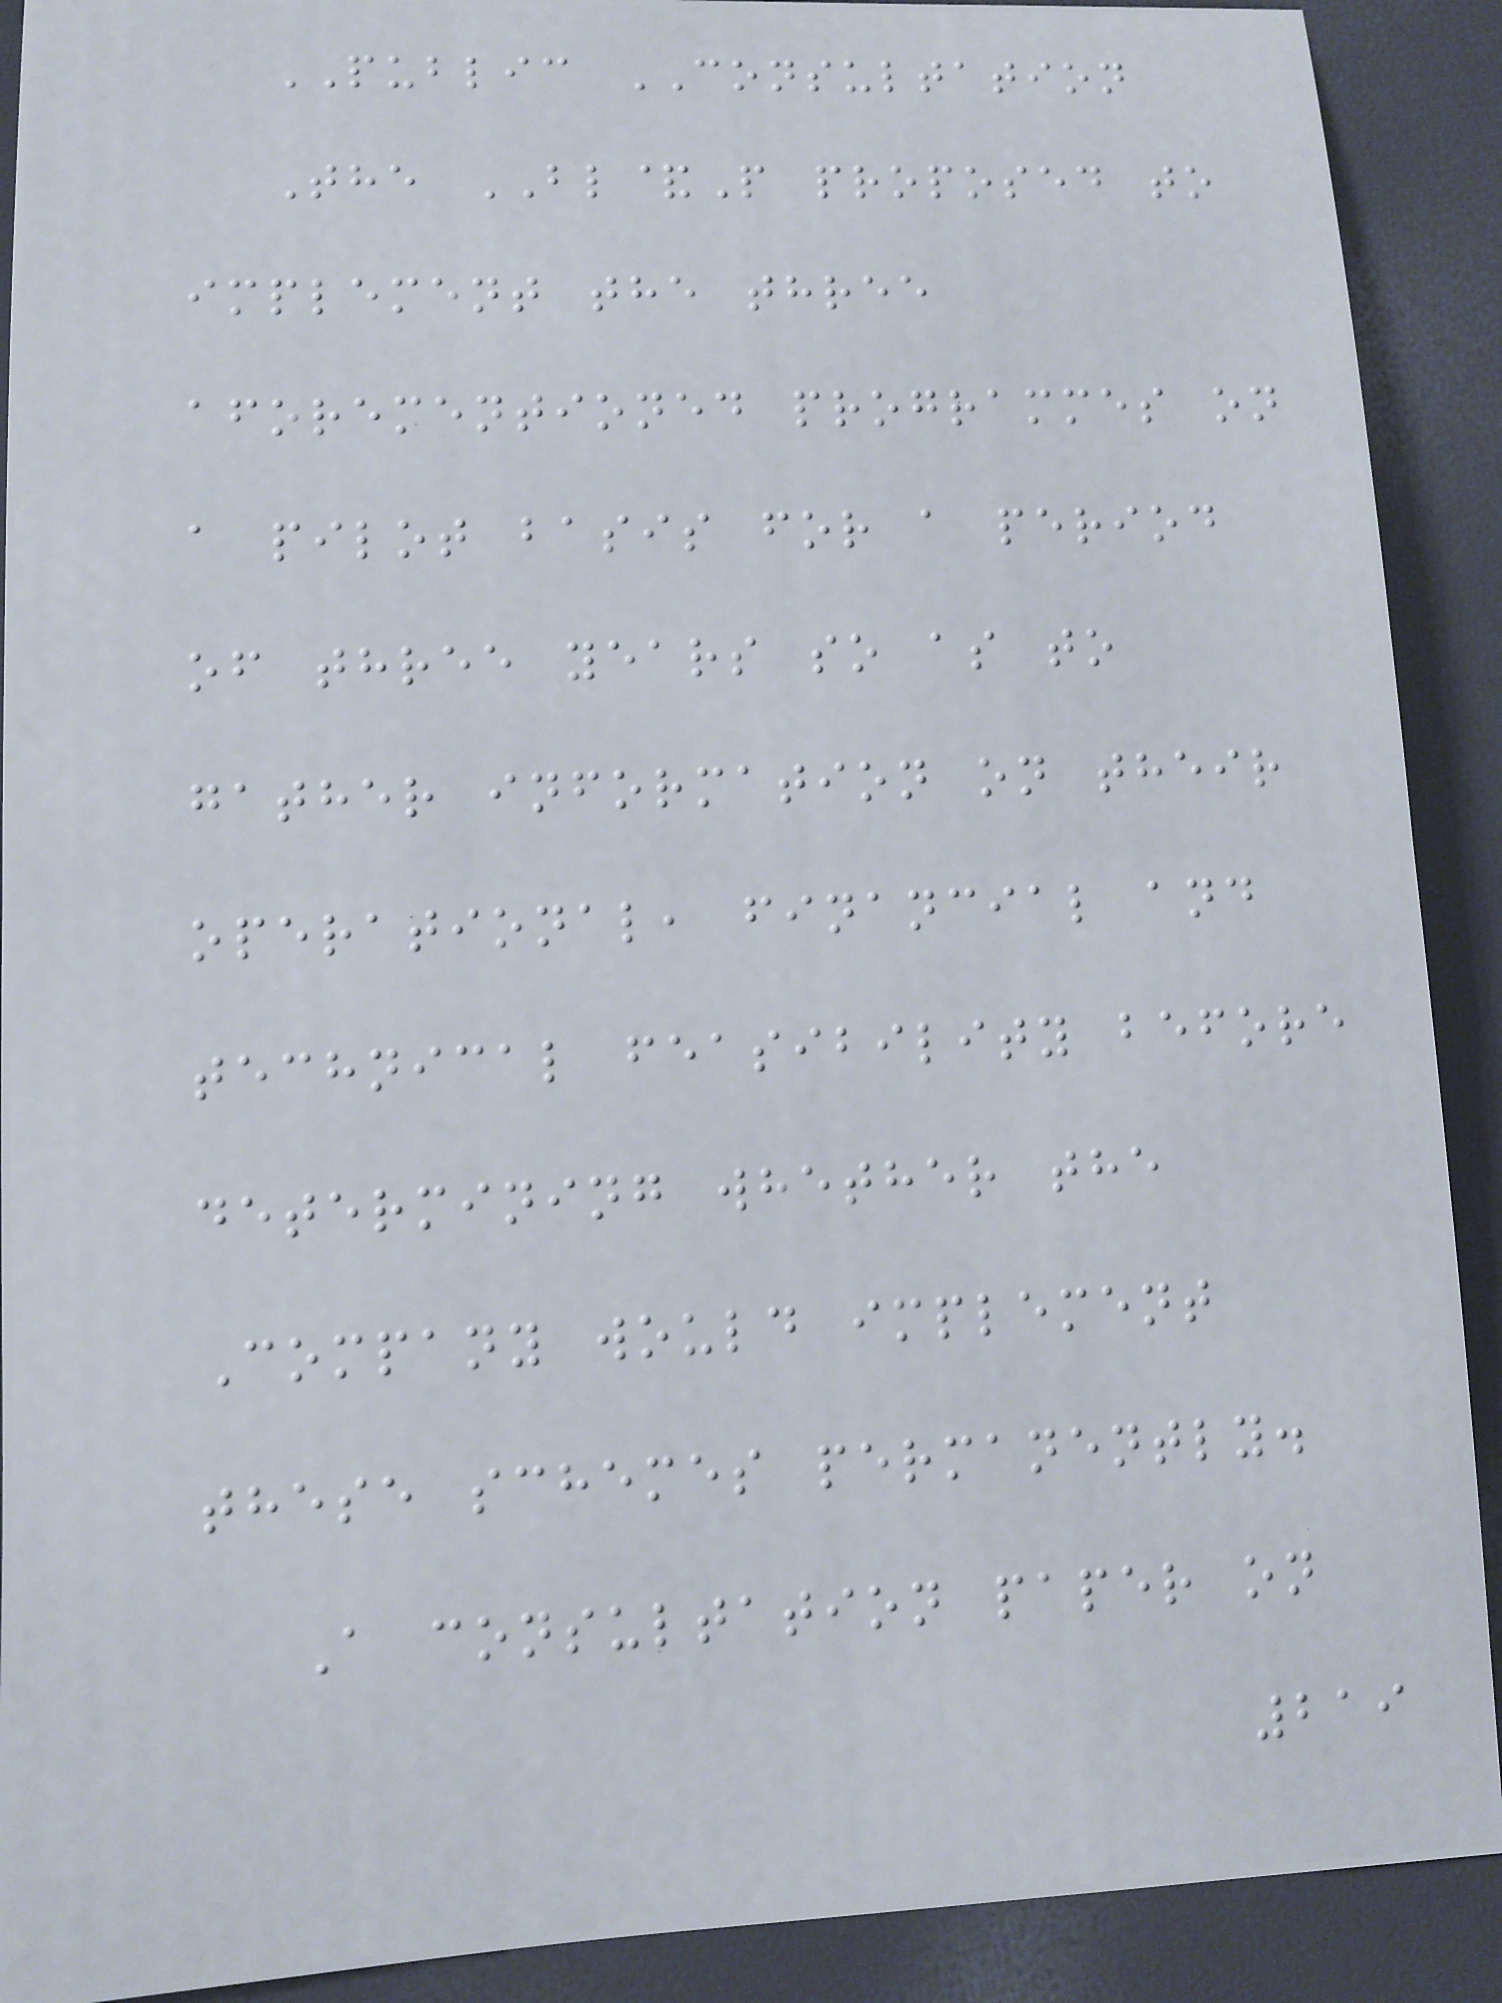PUBLIC CONSULTATION
The BL&P proposed to
implement the three
aforementioned programmes on
a pilot basis for a period
of three years so as to
gather information on their
operational, financial and
technical feasibility before
determining whether the
Company would implement
these schemes permanently.
A consultation paper on
219
